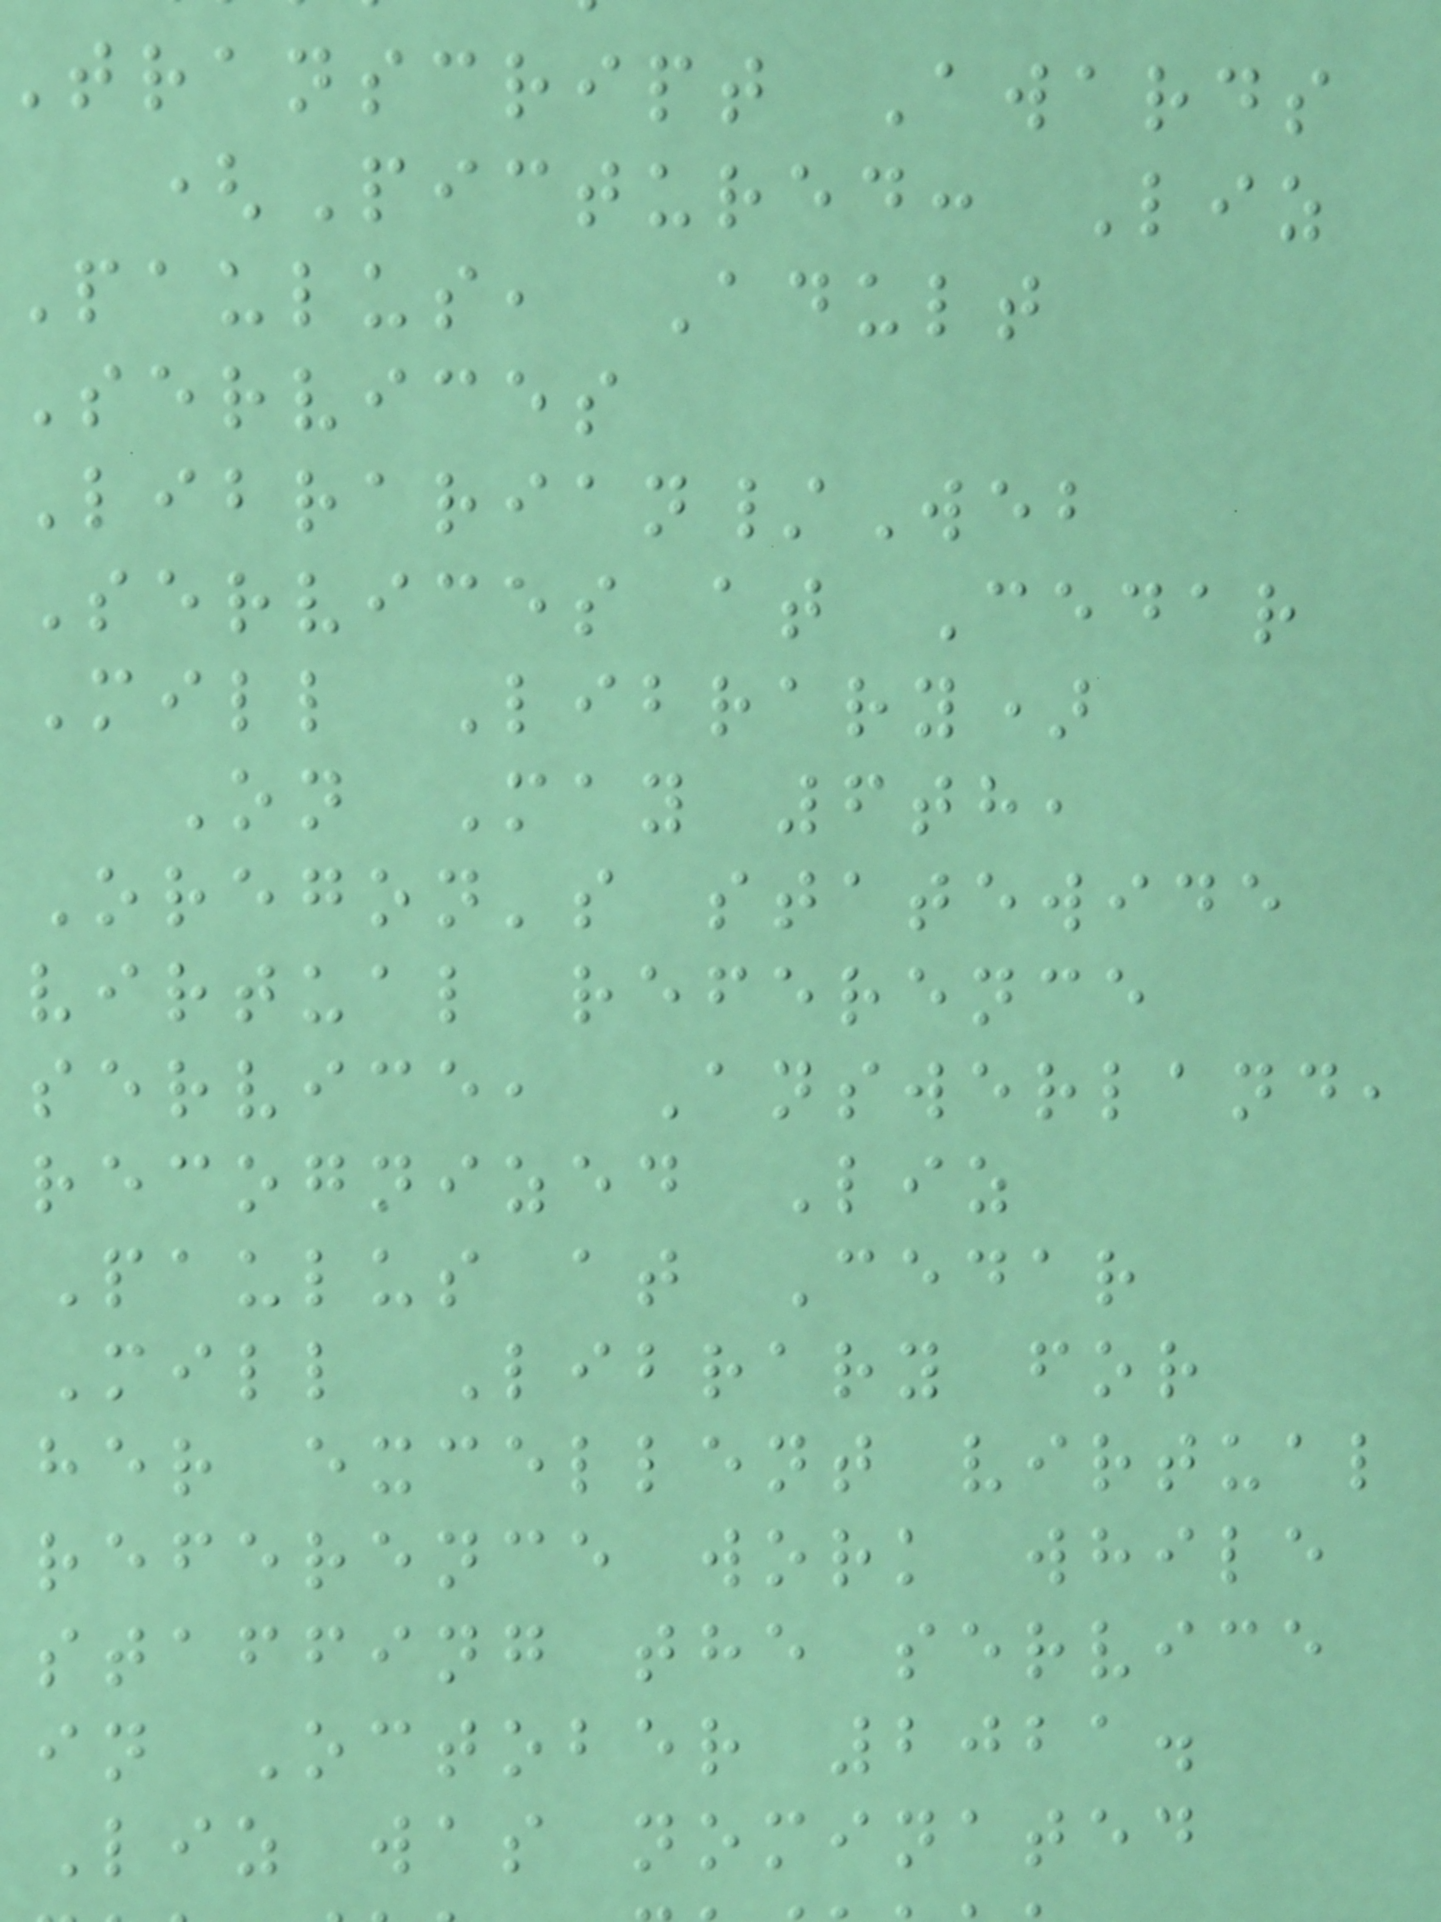transcript Awards
(Pictured: Liz
Paulus, Adult
Services
Librarian/Web
Services at Cedar
Mill Library)
On May 6th,
Oregon's statewide
virtual reference
service, Answerland,
recognized Liz
Paulus at Cedar
Mill Library for
her excellent virtual
reference work while
staffing the service
in October 2021.
Liz was nominated
